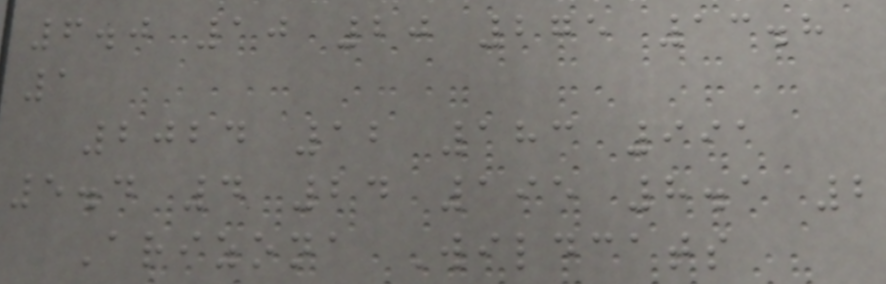6.0 10 20 275 13.8
1
2024 12 183 991
5.4 4 24 195 8.1 2
Arizona Wildcats
